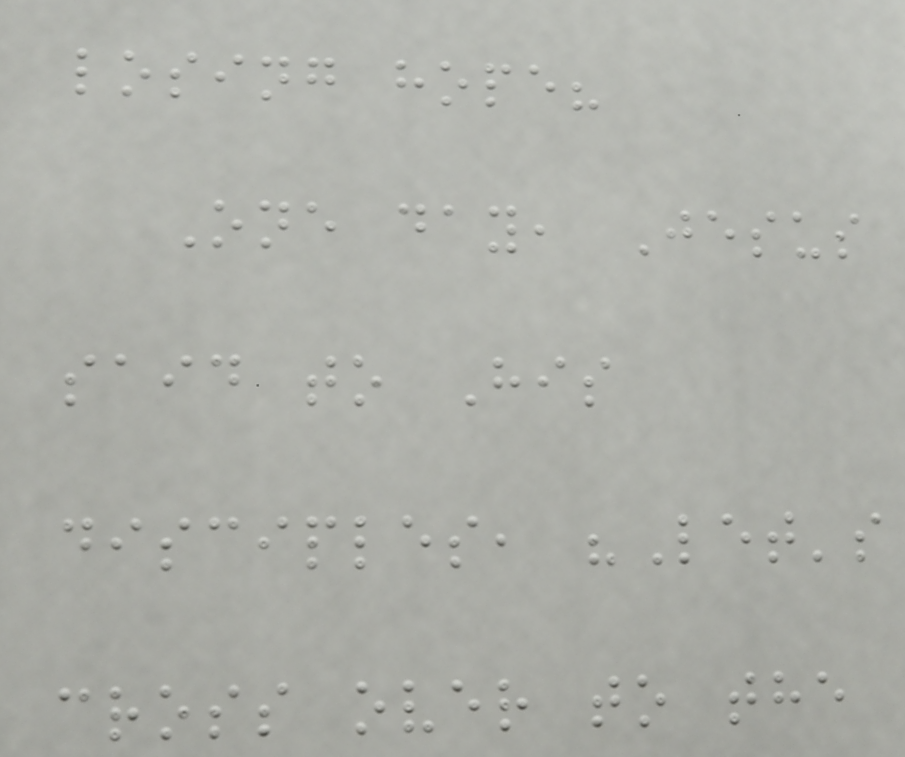losing hope?
One day, Jesus
said to His
disciples, "Let's
cross over to the
